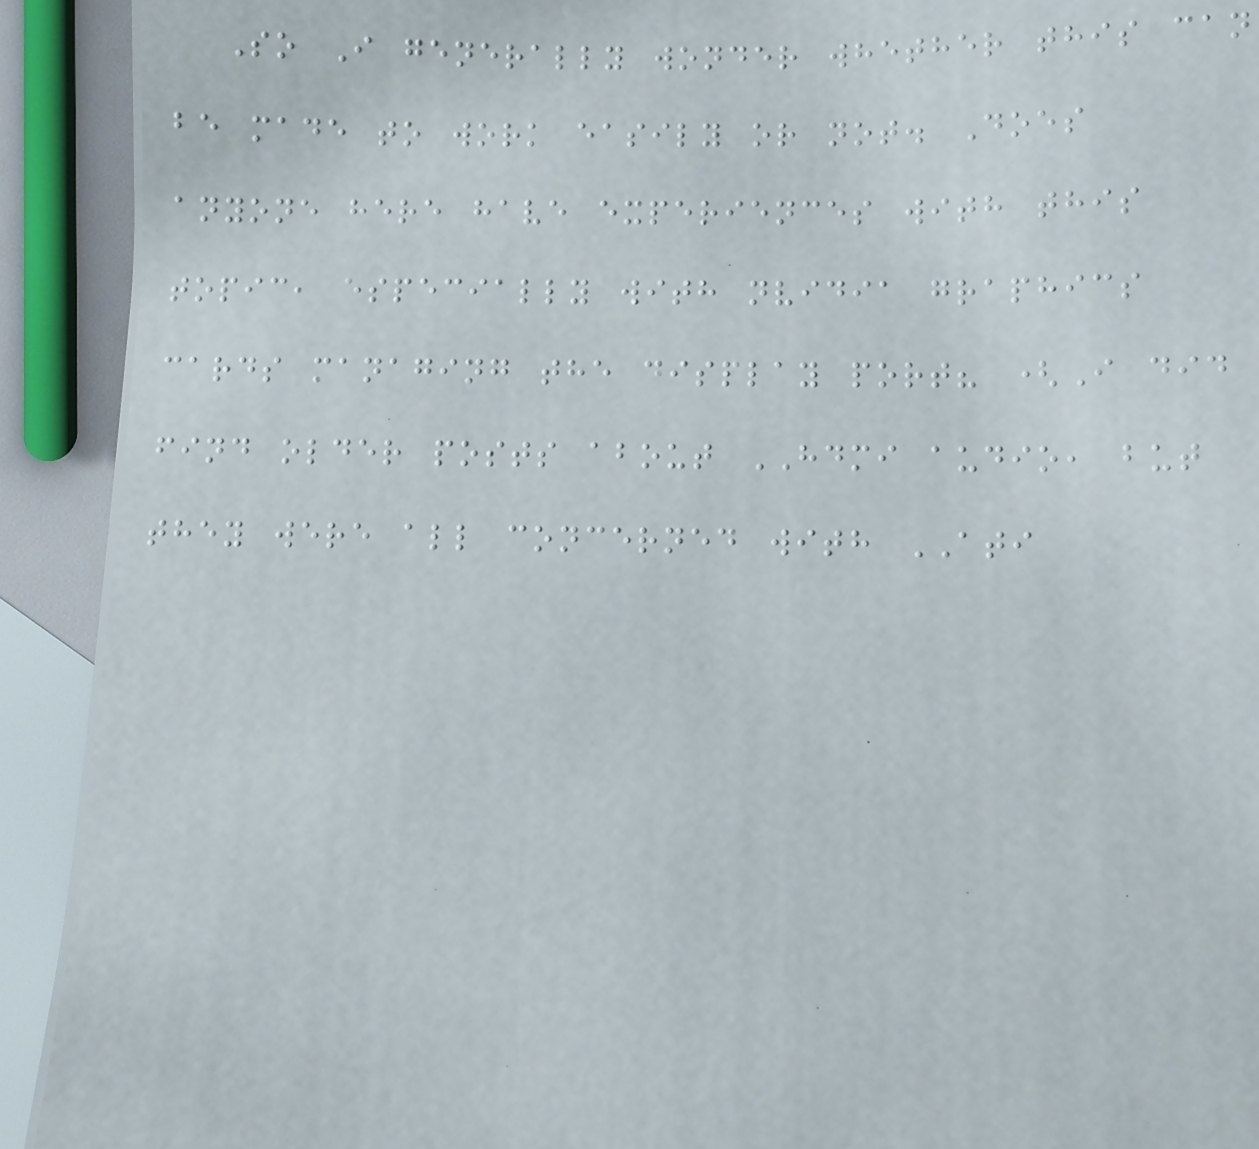So I generally wonder whether this can
be made to work easily or not. Does
anyone here have experiences with this
topic, especially with nvidia graphics
cards managing the display port? (I did
find older posts about HDMI audio, but
they were all concerned with ATI
